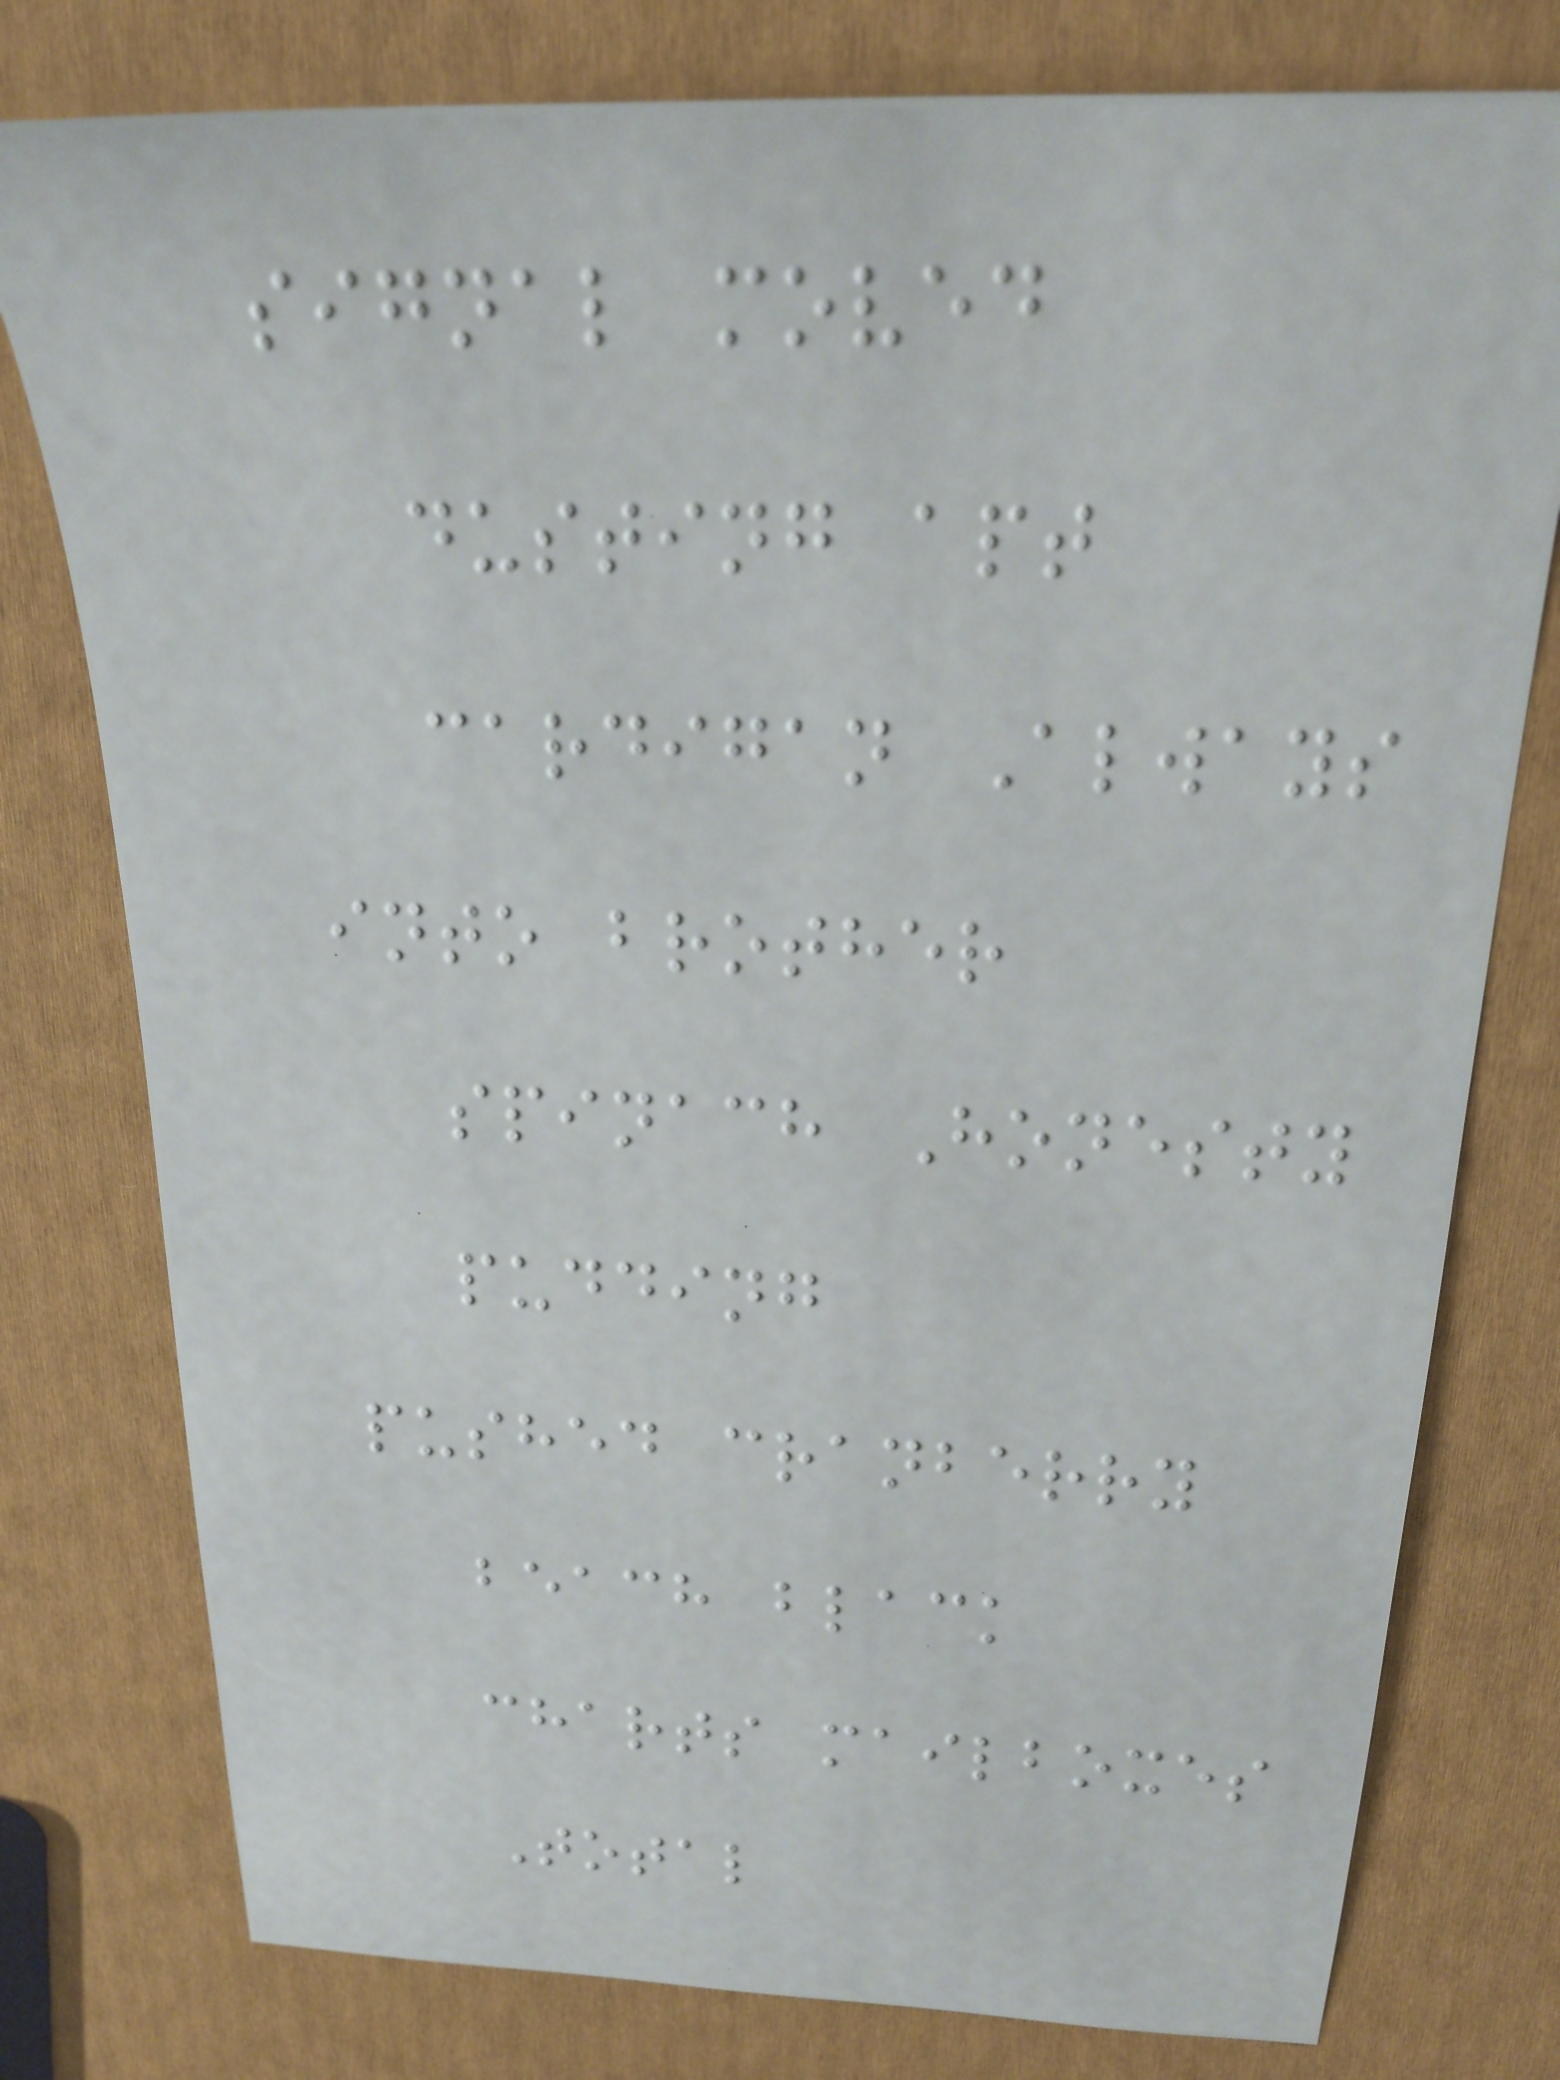signal moved
dusting apt
cardigan Always
into brother
spinach Honesty
pudding
pushed cranberry
beach black
charts mailboxes
Total
